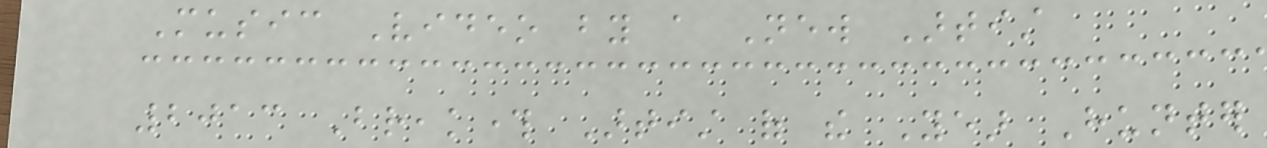Music Video by a New Artist
2013 Breakthrough Artist of the Year Hunter
